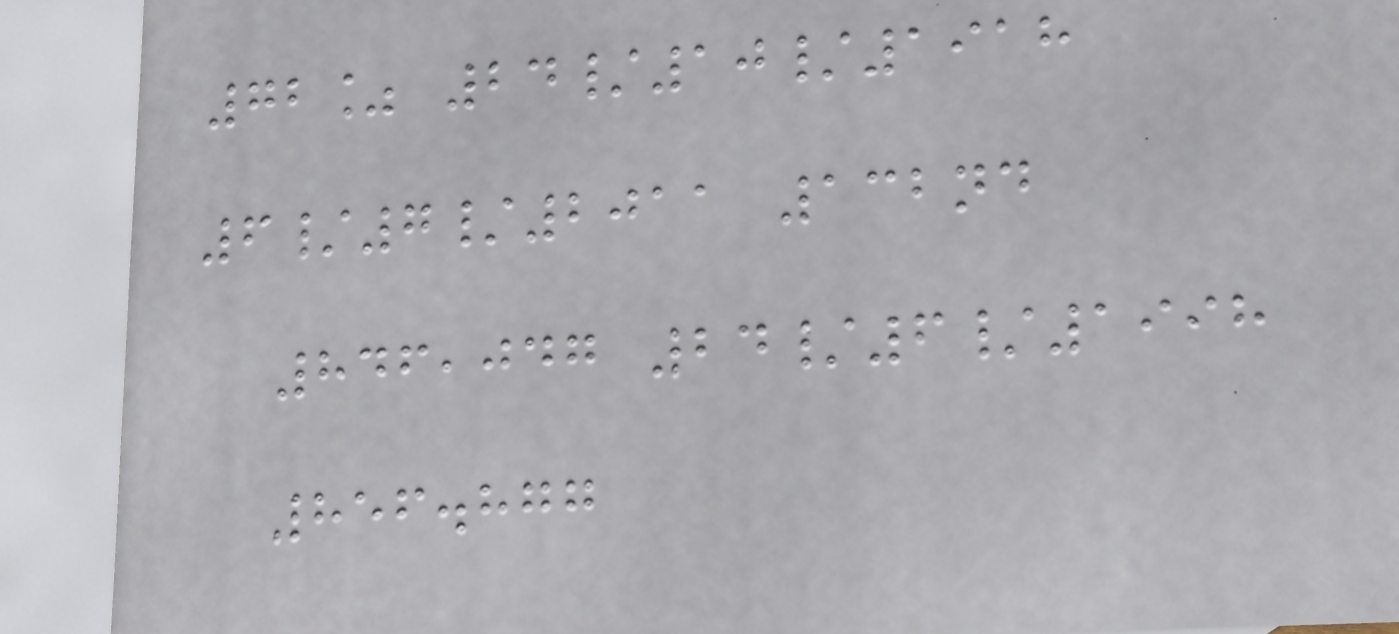72% 24/10/1918
6/7/2011 132nd
846,047 24/6/1998
856.877
